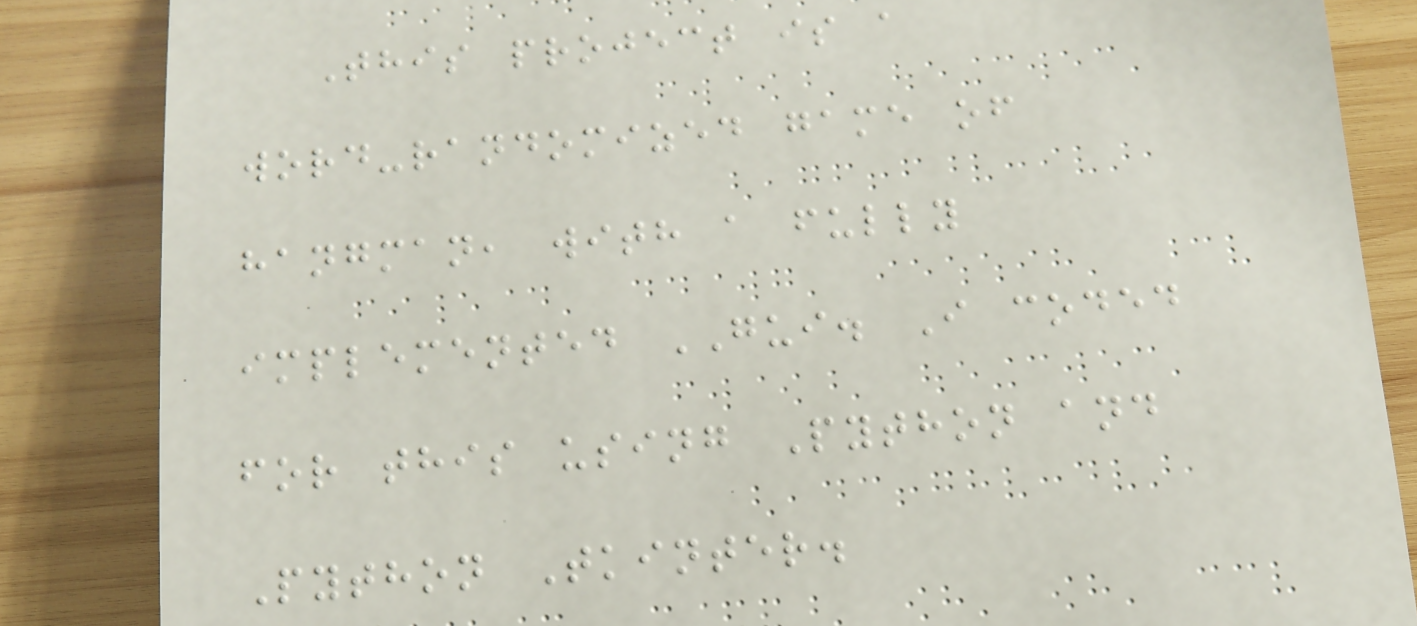This project is a
word-randomized game of
hangman, with a fully
implemented GUI. I coded
for this using Python and
Python Tkinter.
